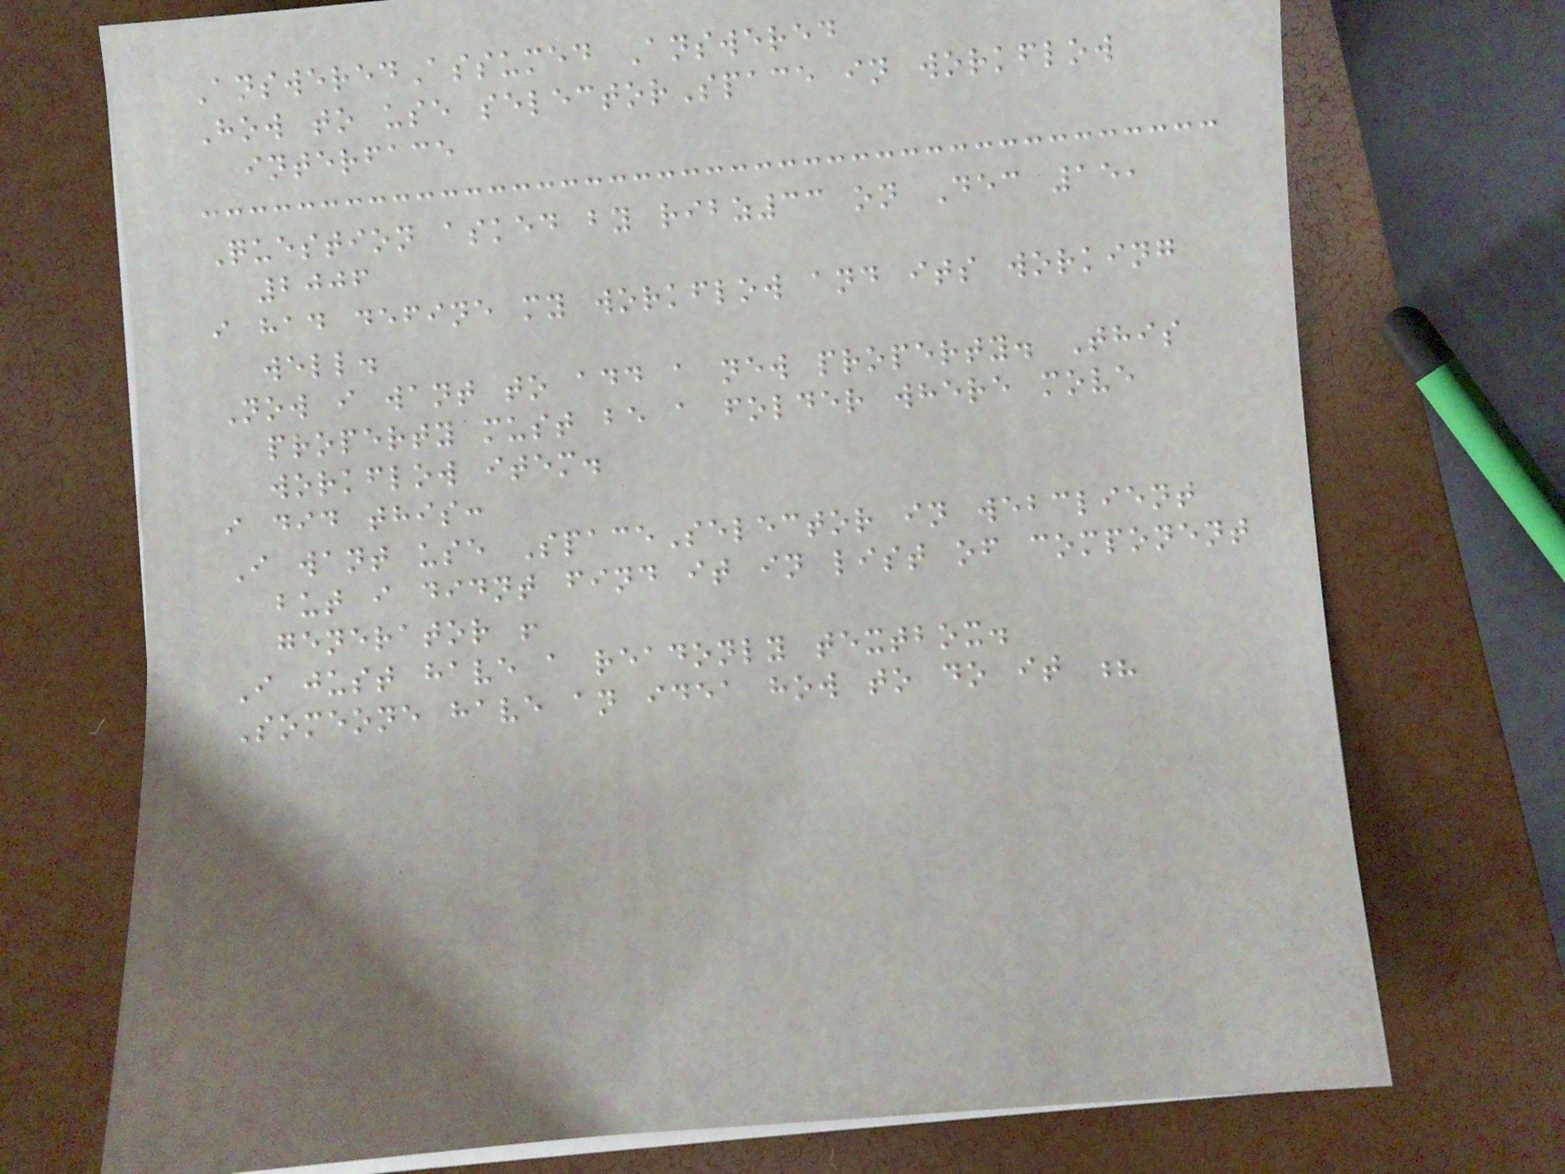AnsweredAssumed Answered
How to use selectorSpace in workflow
interface
Question asked by ribz33 on Dec 15,
2006
i had define my workflow and its working
well.
Now i want to add a new property. This
property must be a folder where move
workflow item.
i did this:
I want use SpaceSelector in webclient
but i didnt find it in list of component
generator !
I just have a readonly textbox.
Someone have an idea how to do it ?
